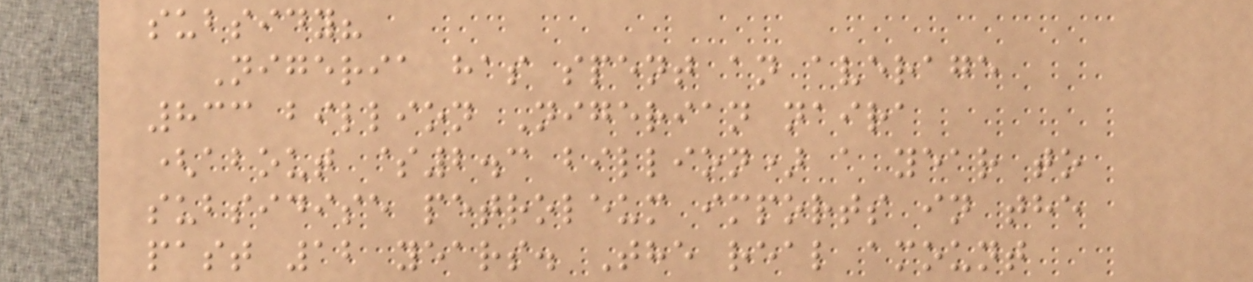subsidy?
Nigeria has spent an average
833 billion Nigerian naira
(about $2.3 billion) a year to
subsidise petroleum imports in the
past 12 years. The real amount
